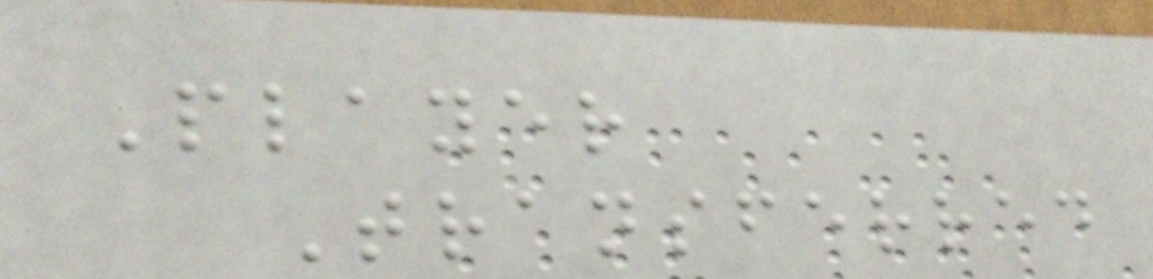Player
Transferred
